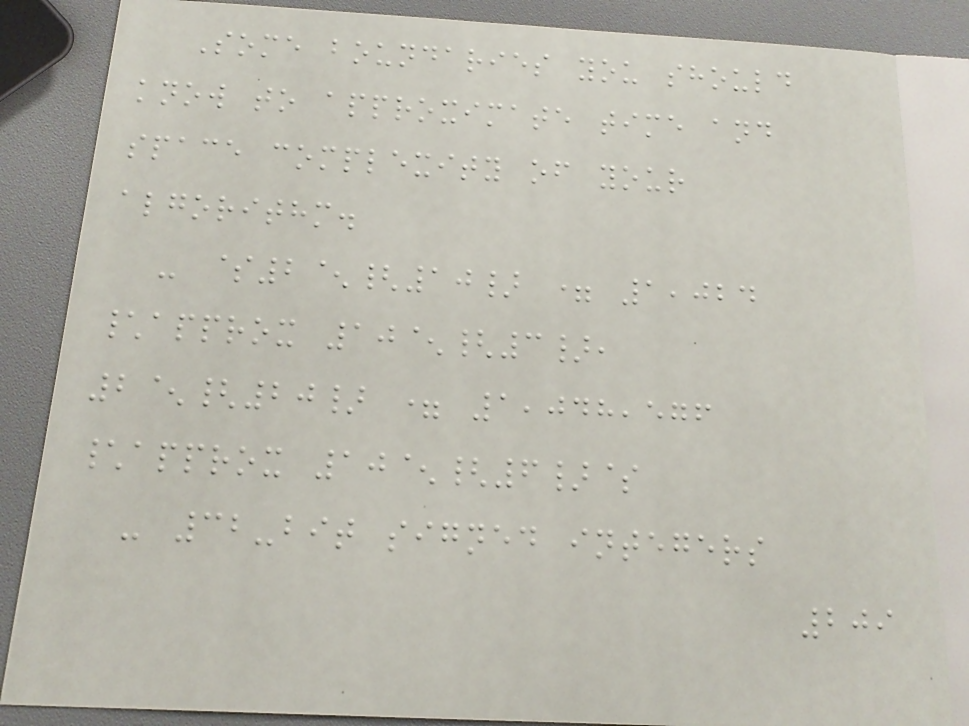Some boundaries you should
know to approximate time and
space complexity of your
algorithm.
- $2^{10} = 1,024
\approx 10^{3},
2^{20} = 1,048,576
\approx 10^{6}$
- 32-bit signed integers
209
